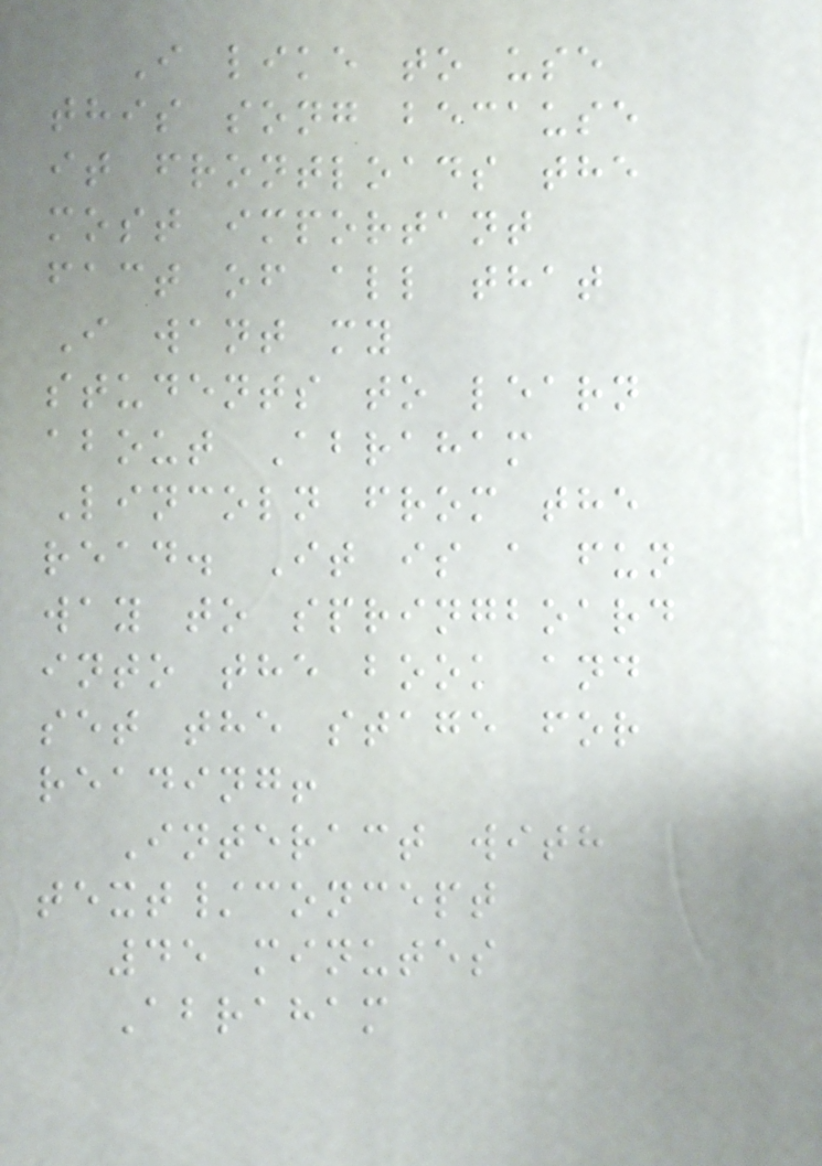I like to use
this song because
it frontloads the
most important
fact of all that
I want my
students to learn
about Abraham
Lincoln from the
read. It is a fun
way to springboard
into the book and
set the stage for
reading!
Interact with
text/concept
45 minutes
Abraham
